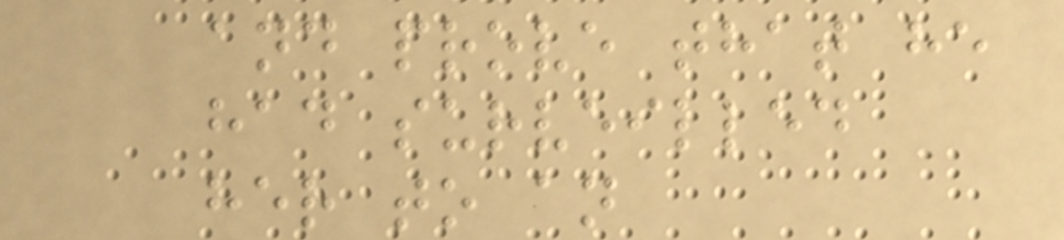and prove that he
had surveilled
her to an
